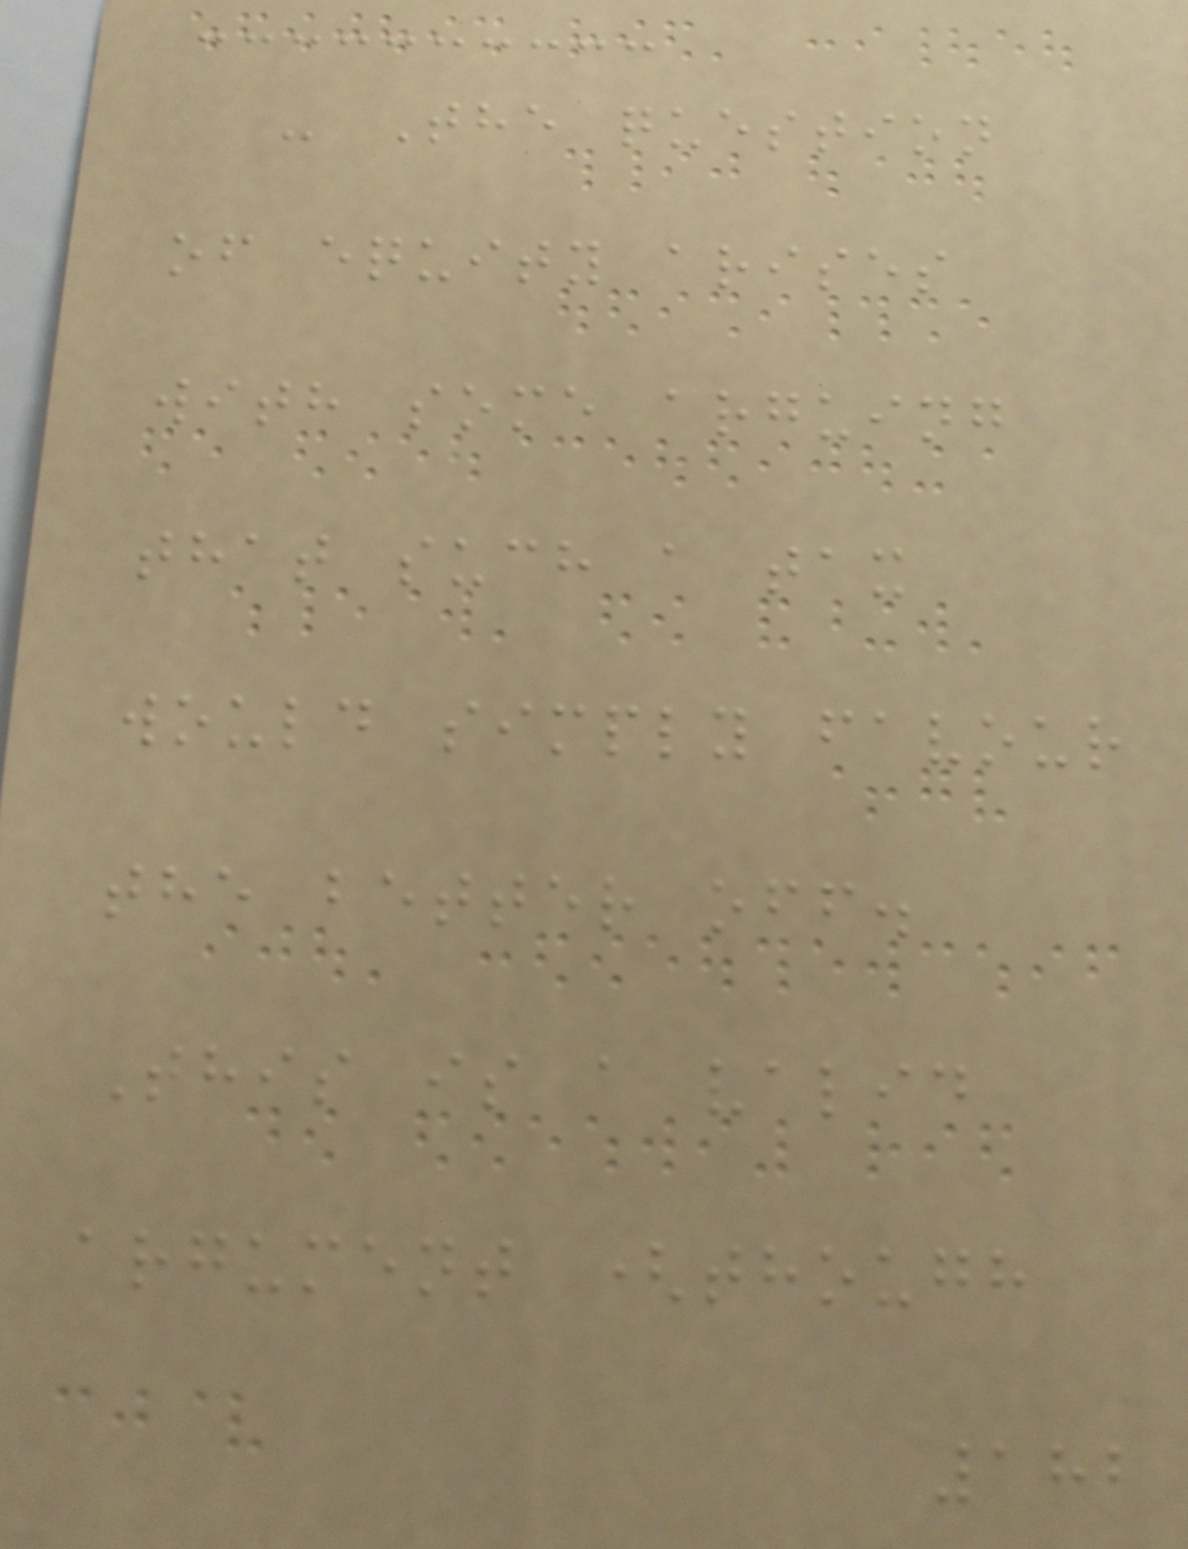- The question
of equity arises
with some arguing
that such a tax
would simply favour
the better off.
This is a valid
argument (though
182
